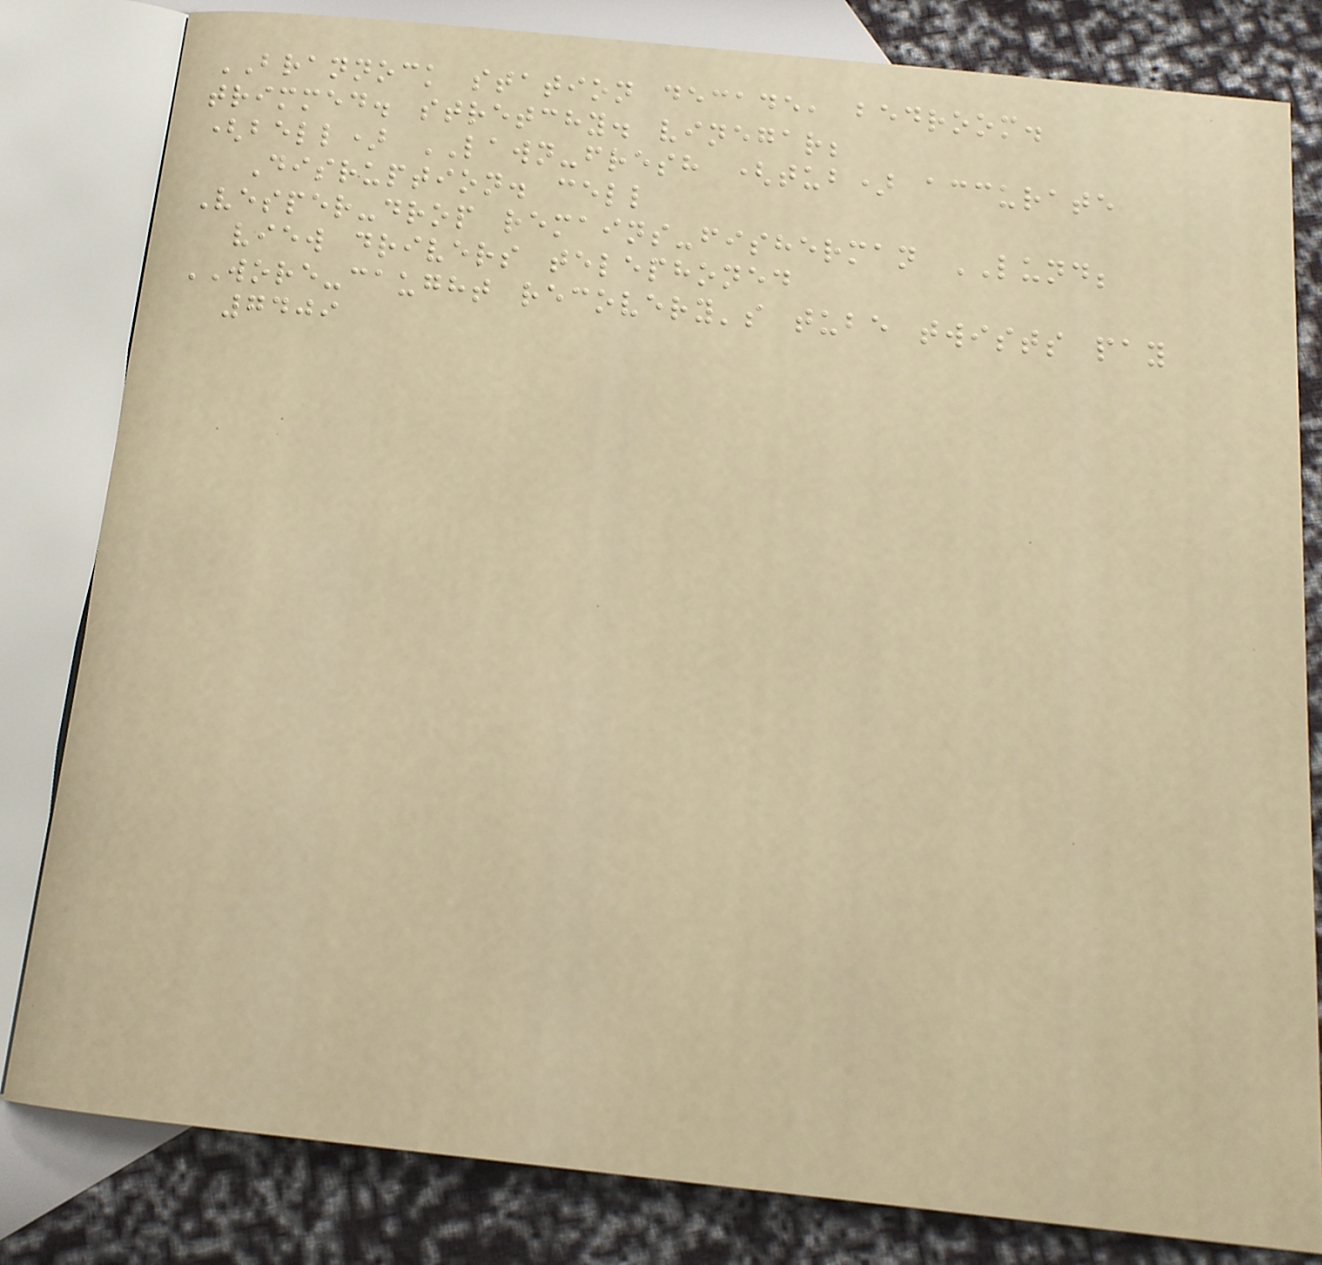BRANNOCK station decade, bedroom.
trimmed. stretchy. vinegar;
(bell) LAWN-fresh (tub) accurate
Disruption. cell
Vesper-drop remains-fisherman LUND;
view drivers telephoned
WORE-caught recovery's tube twists pay
7409
